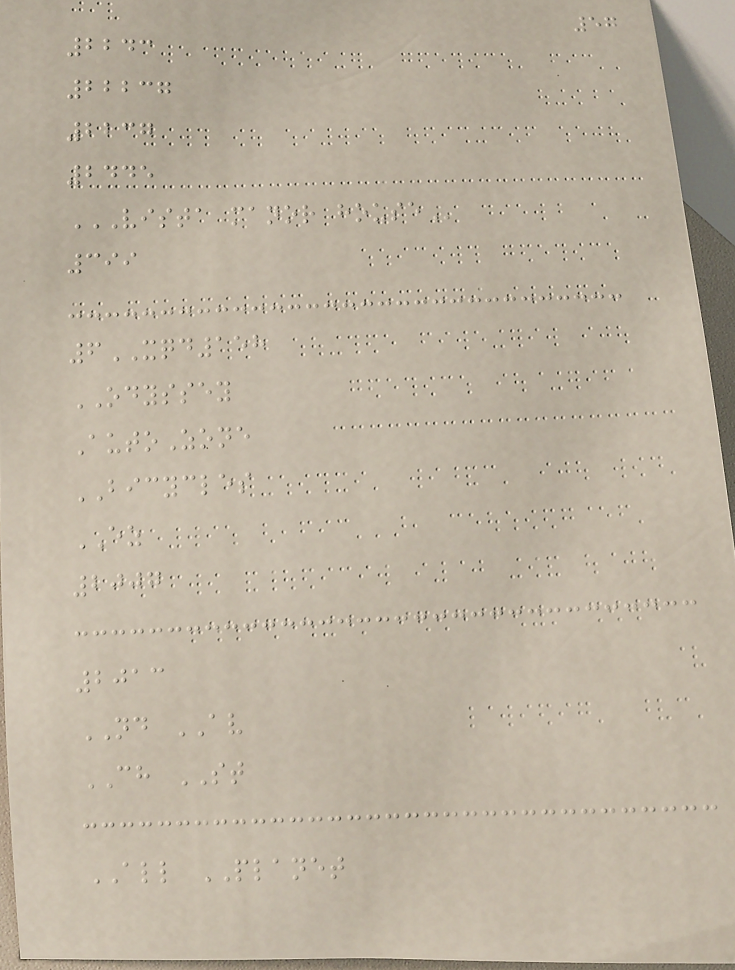57
2243
22237
2237
2445
VISTA MANOR HOUSE
399
6XQD158
ODYSSEY
AutoZone
BICYCLES
EZ
2007
2013
ND AV
CH ST
ALL PLANET
